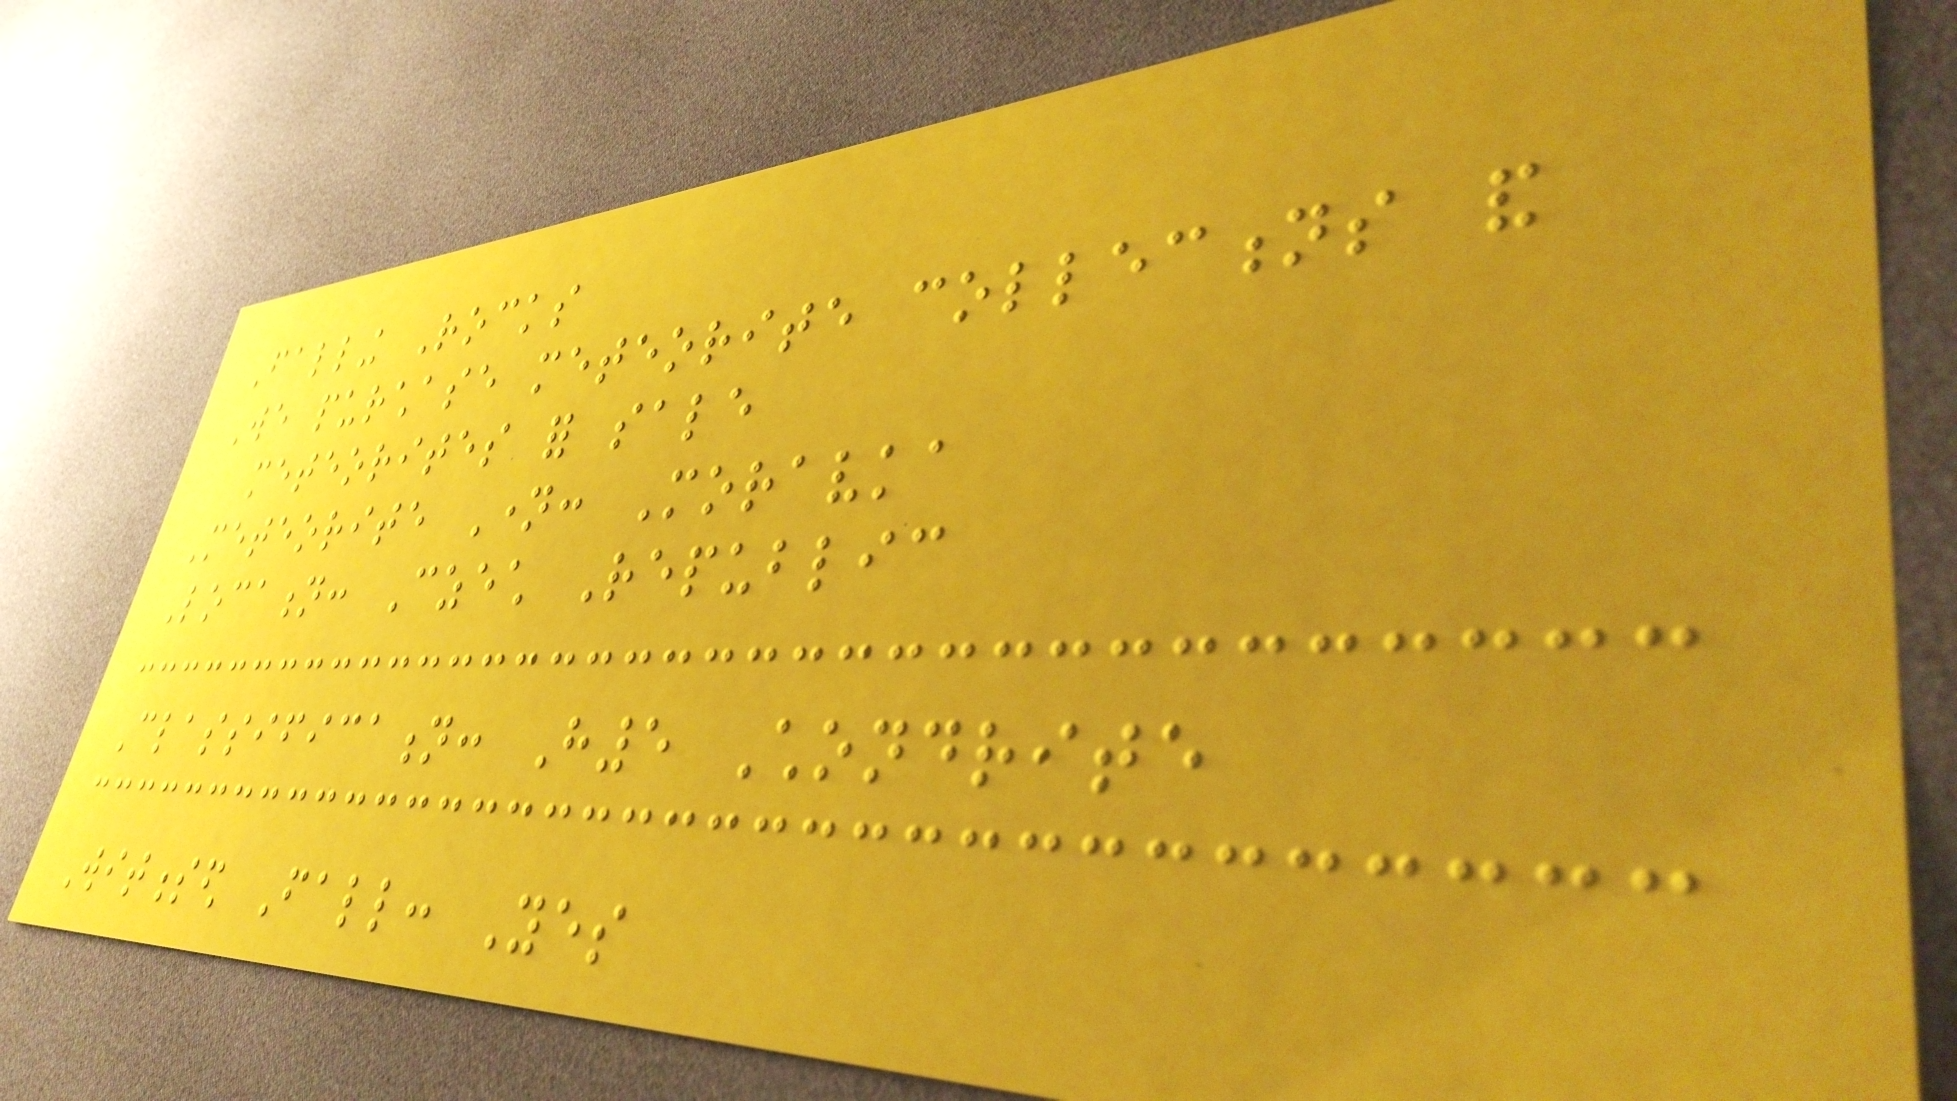Falling Rocks
We purchase meteorite collections and
meteorites for sale
Meteorite Name: Moravka
Location: Czech Republic
Classification: H5 Chondrite
Witnessed Fall: Yes
